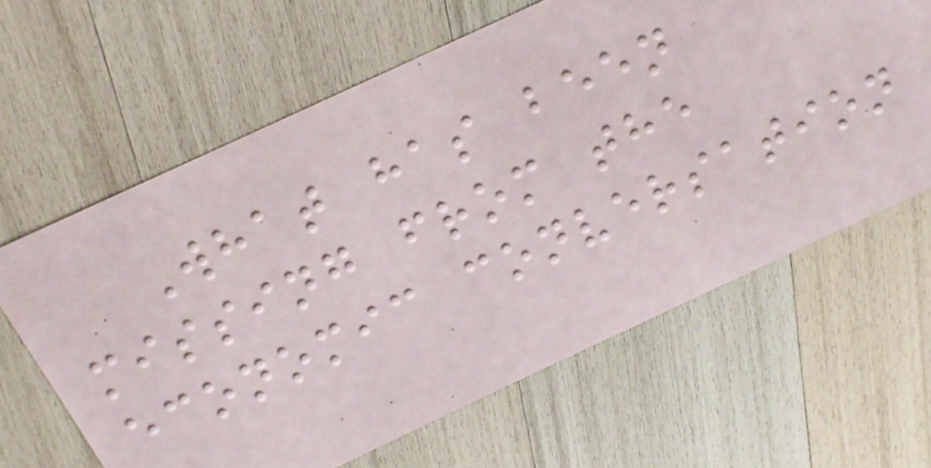What has been
missing from the
economic conversation
